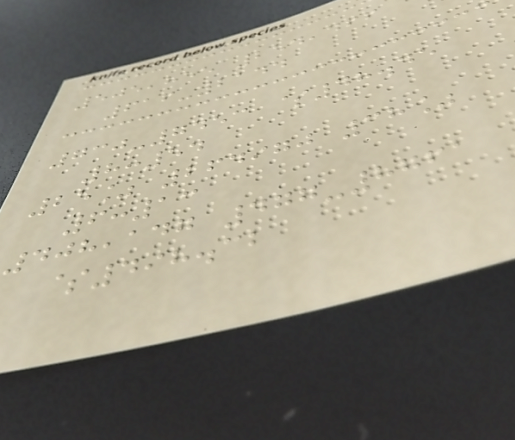505,855 254,466
616-2144
730-7453 $48.45
8:54
25% 264970 38%
6:13
408,147 477-8761
$498.32
